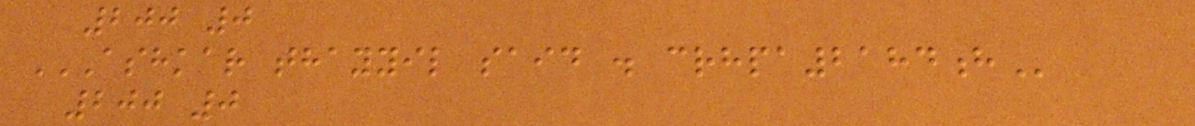200 0
ASHKAR THAYYIL SAID . CRHPA2184H
200 0
